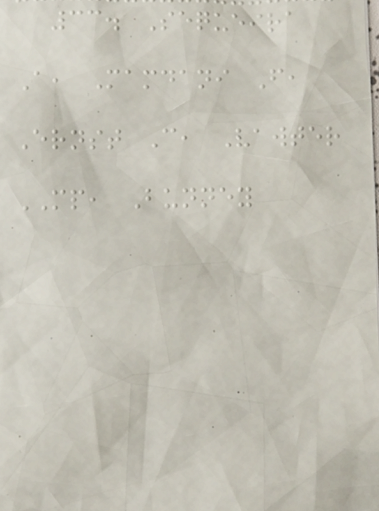33. Sequeira
A, Mamdani F,
Ernst C, Vawter
MP, Bunney
